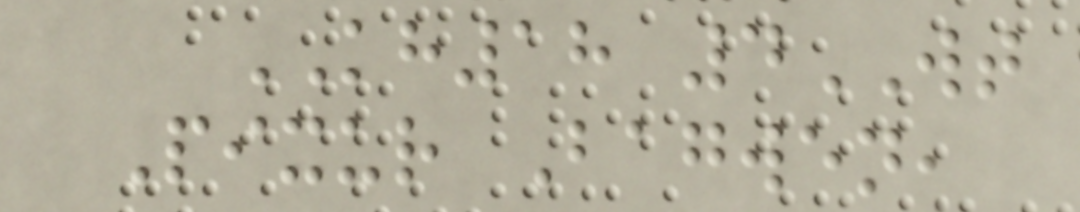KH18 4WT
Pixur Bagwen,
